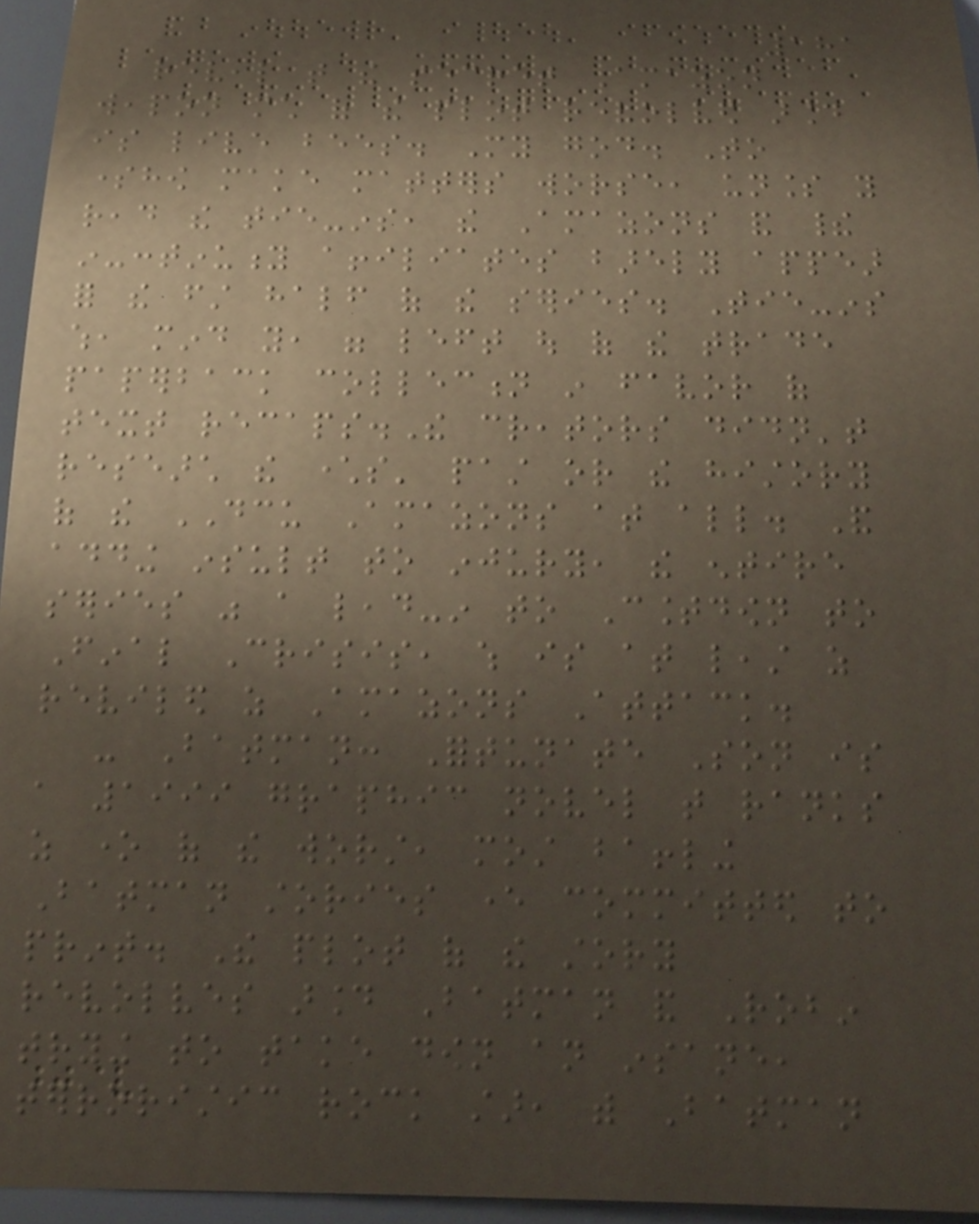181
reveal that the secret Amazon
weapon much of the plot revolved around
is live bees. My god. To
somehow make matters worse, unless you
read the tie-ins, the Amazons and their
in-continuity affiliates barely appear
for the first half of the series. Tie-ins
which, mind you, were left out of the trade
paperback collection in favor of
text recaps.The creators didn't
research the characters' past or the history
of the DCU Amazons at all. And
adding insult to injury, the entire
series was a lead-in to Countdown to
Final Crisis, which is at least as
reviled as Amazons Attack.
- Batman: Fortunate Son is
a 1999 graphic novel that ranks
as one of the worst, most baffling
Batman stories ever committed to
print. The plot of the story
revolves around Batman and Robin
trying to take down an insane,
terroristic rock star, with Batman
